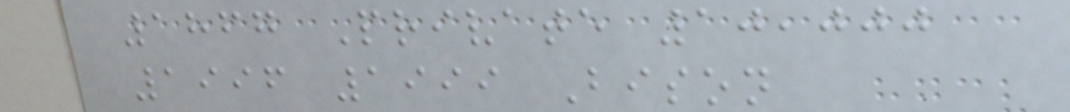1867 Private 10,000
1996 1999 Bison
